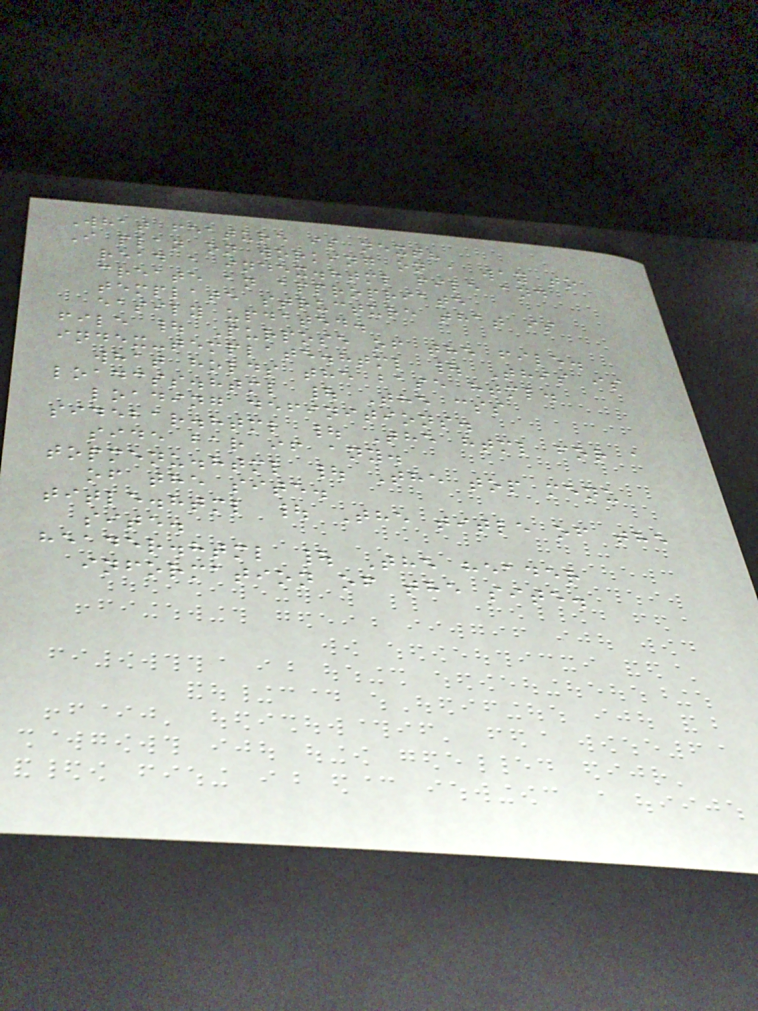What feature is next?
I plan on working on a way to
read a index.html file and
create an appropriate
template structure that is
easily updated.
file | Purpose of the file.
index-template.html | This is
what holds the base html.
loadcss.html | The css
loading definitions.
sidebar.html | The html for a
side bar if any.
topmenu.html | The top menu
of the site.
title.html | The title of the
site.
header.html | The header
information of the site.
